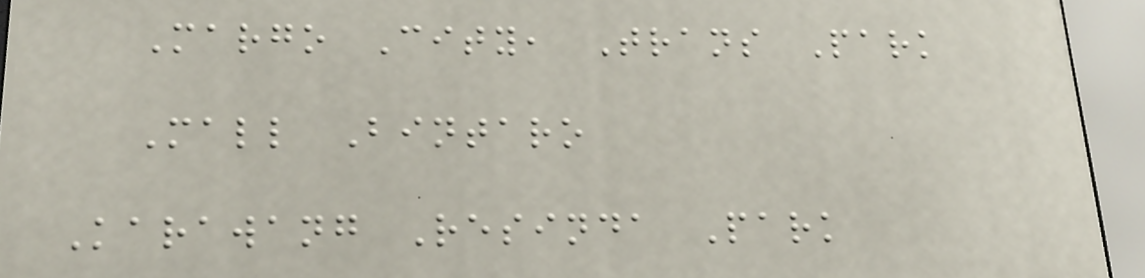Margo City, Trans Park
Mall Bintaro
Karawang Resinda Park
